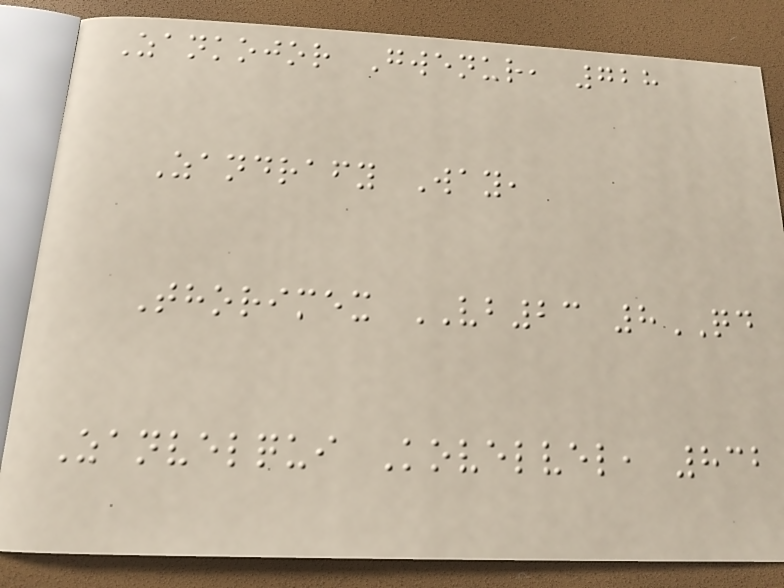Zankojor Gwenur, 728
Zandrafy Way,
Thorimex VB23 8QD
Zanvelqui Kovelvel, 832
